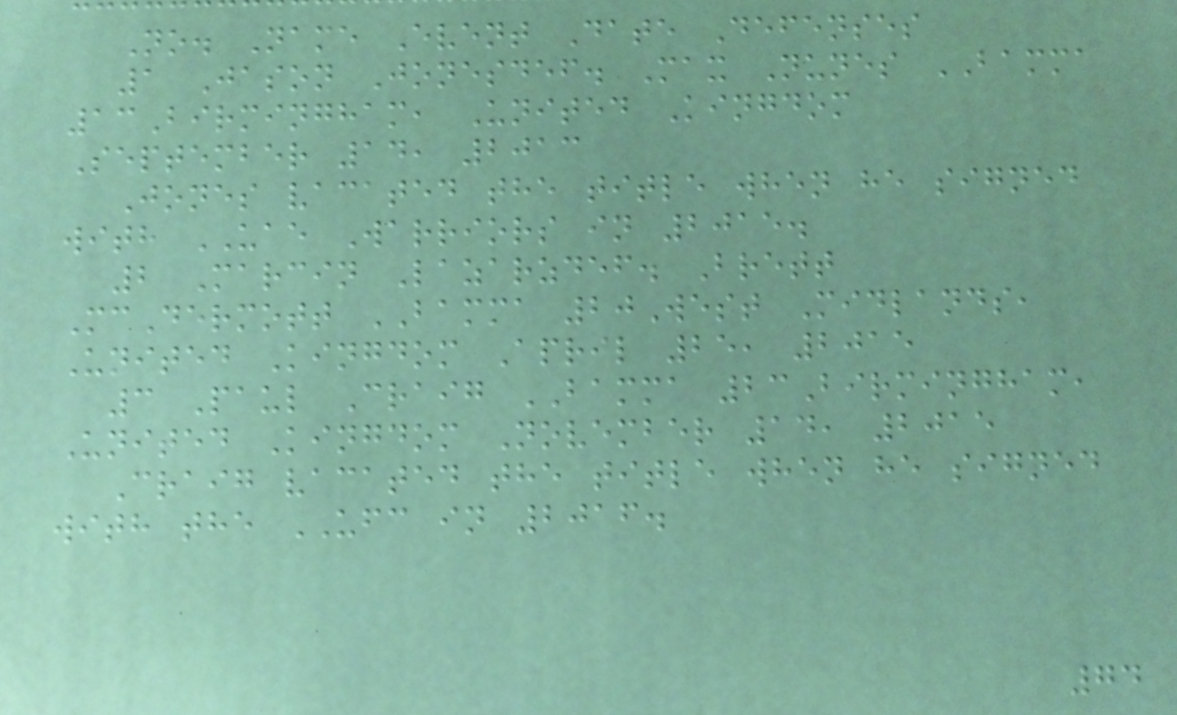No. Name Event Date Defenses
1 Jason Jonesdef. Max Nunes BAMMA
13Birmingham, United Kingdom
September 14, 2013
Jones vacated the title when he signed
with UAE Warriors in 2015.
2 Marcin Lazarzdef. Brett
McDermott BAMMA 20West Midlands,
United Kingdom April 25, 2015
3 Paul Craig BAMMA 23Birmingham,
United Kingdom November 14, 2015
Craig vacated the title when he signed
with the UFC in 2016.
74
